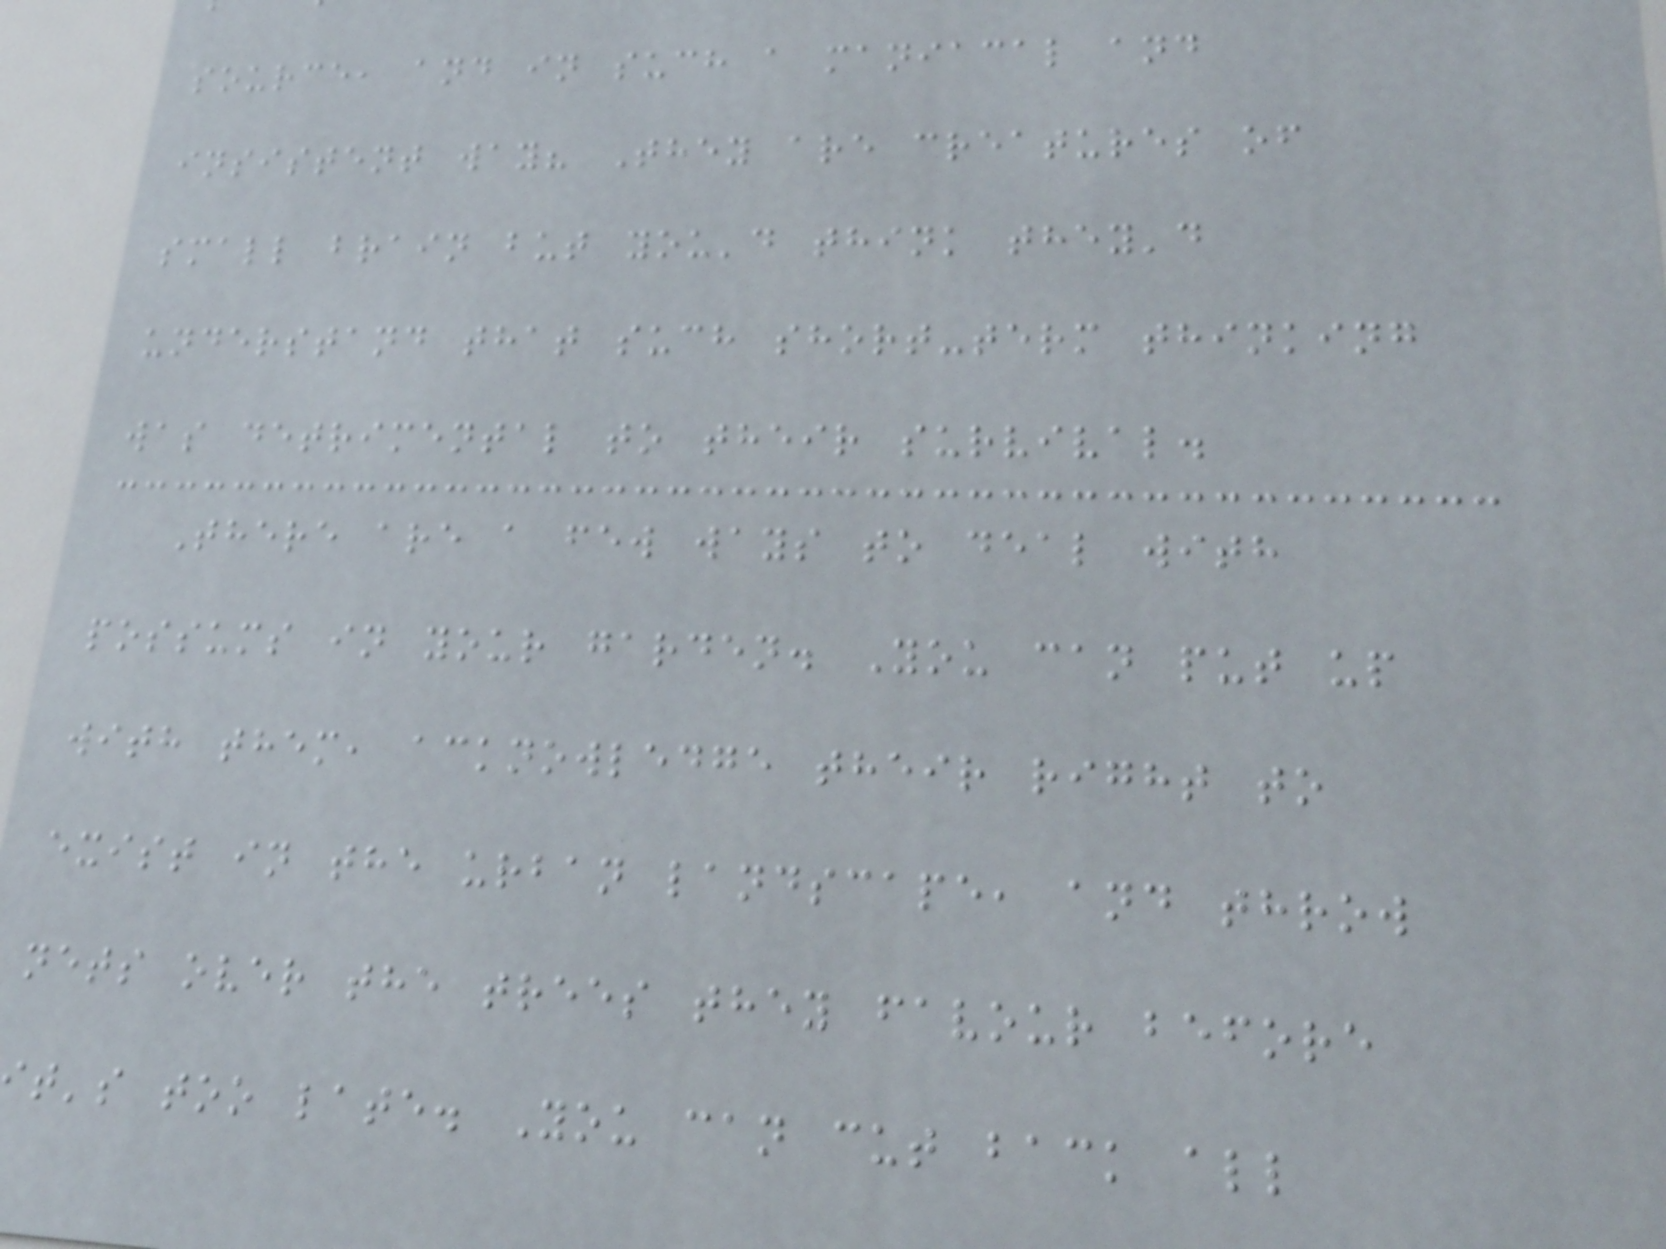source, and in such a maniacal and
insistent way? They are creatures of
small brain but you'd think they'd
understand that such short-term thinking
was detrimental to their survival.
There are a few ways to deal with
possums in your garden. You can put up
with them, acknowledge their right to
exist in the urban landscape, and throw
nets over the trees they favour before
t's too late. You can cut back all
